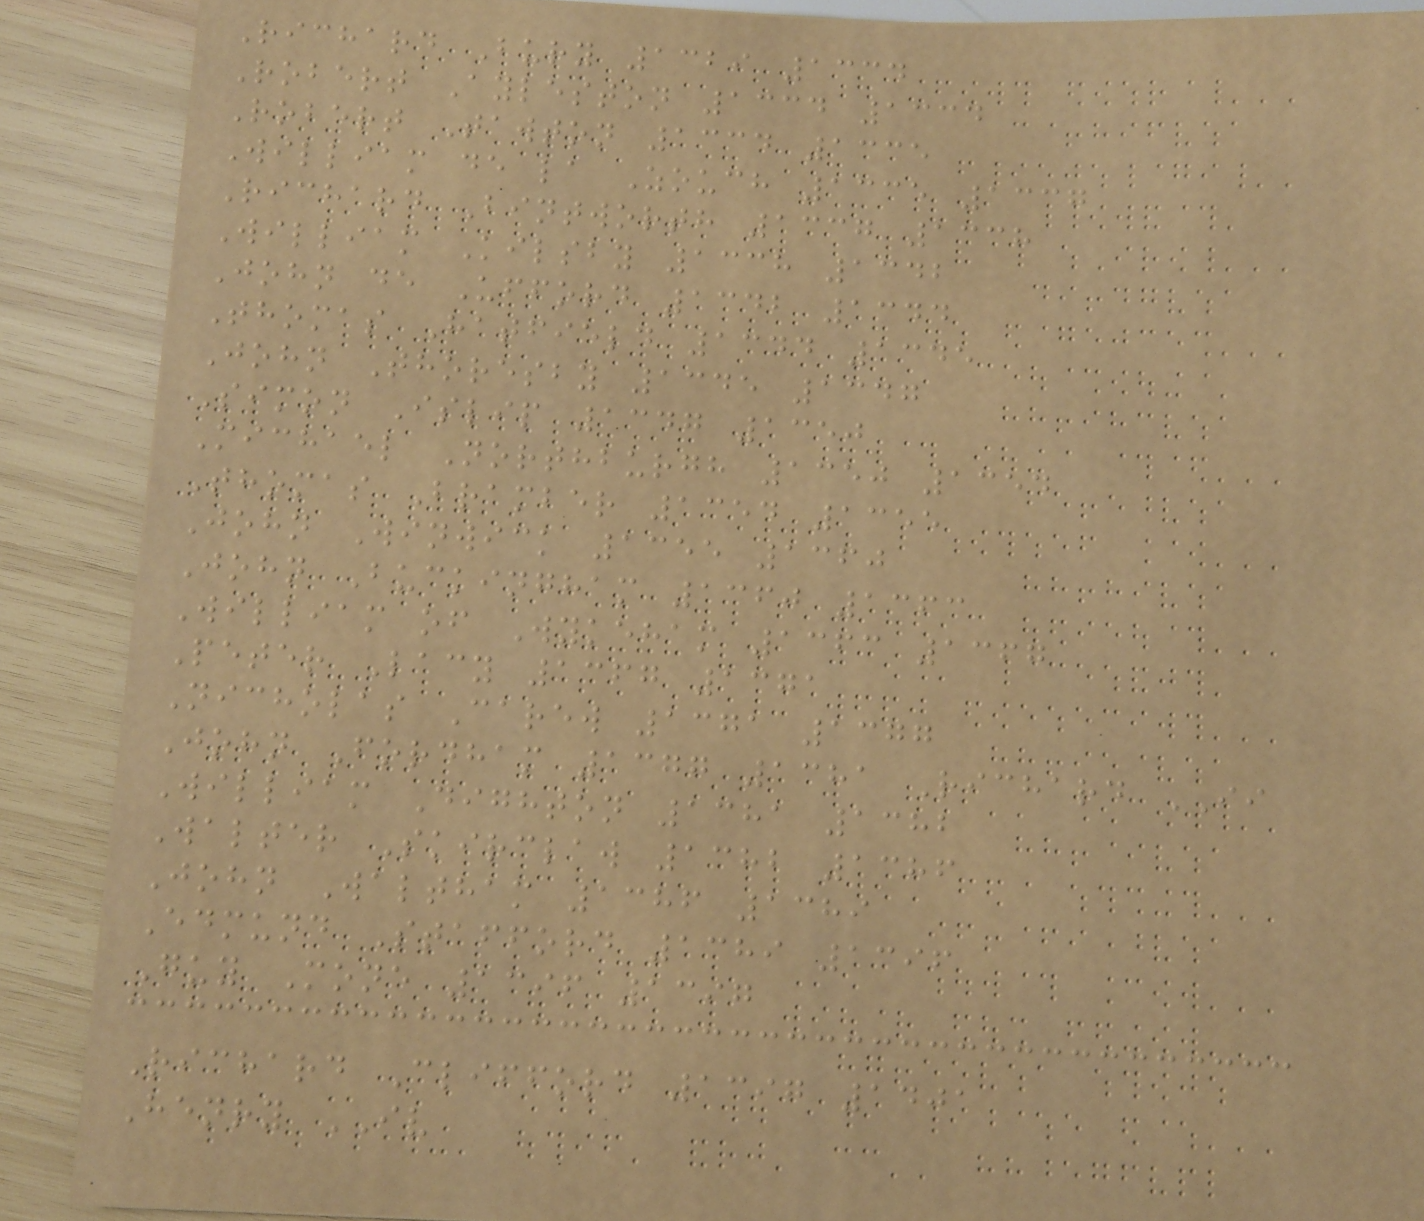Richard Bury 1329 1334
Robert Ayleston 1334 1334
Robert Tawton 1334 1335
William de la Zouch 1335 1337
Richard Bintworth 1337 1338
William Kilsby 1338 1342
John de Ufford 1342 1344
Thomas Hatfield 1344 1345
John Thoresby 1345 1347
Simon Islip 1347 1350
Michael Northburgh 1350 1354
Thomas Bramber 1354 1355
John Winwick 1355 1360
John Buckingham 1360 1363
William of Wykeham 1363 1367
Peter Lacy 1367 1371
Nicholas Carew 1371 1377
John Fordham 1377 1381 Richard II
William Dighton 1381 1382
Walter Skirclaw 1382 1386
John Waltham 1386 1389
Edmund Stafford 1389 1396
Guy Mone 1396 1397
Richard Clifford 1397 1401
Henry IV
